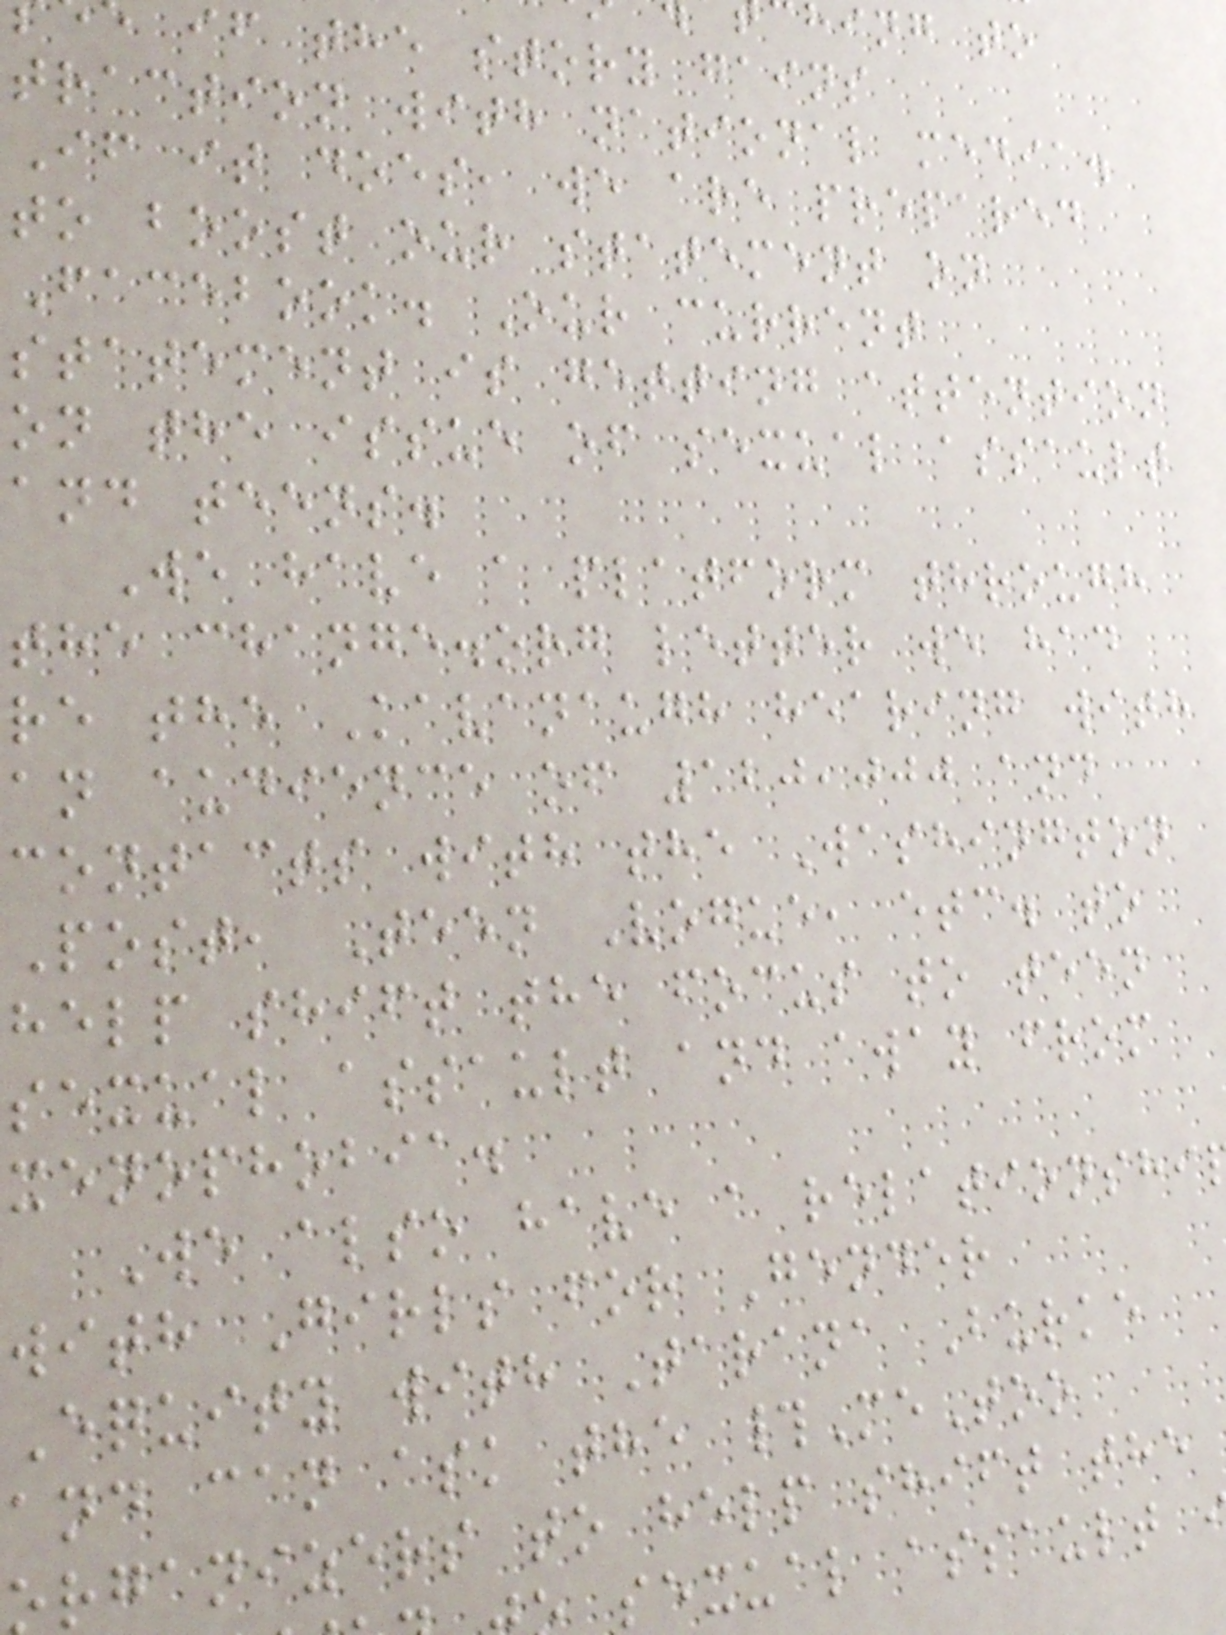hing to
if the story gains
traction with national media.
If it does, we are prepared
to boost our statement on
Facebook. Our current
statement is getting attention
on the issue of sexual assault
and teens.
We have a platform through
the change.org letter we had
re the Kavanaugh hearing with
an audience of 120,000 and
contacts with the Washington
Post, Teen Vogue, etc. to
help shift the focus to teen
sexual assault and away from
xenophobia.
We also have a relationshi
with Girls for Gender
Equity with Tarana Burke
and can ask the #MeToo
rganizers to help shift the
sexual assault
